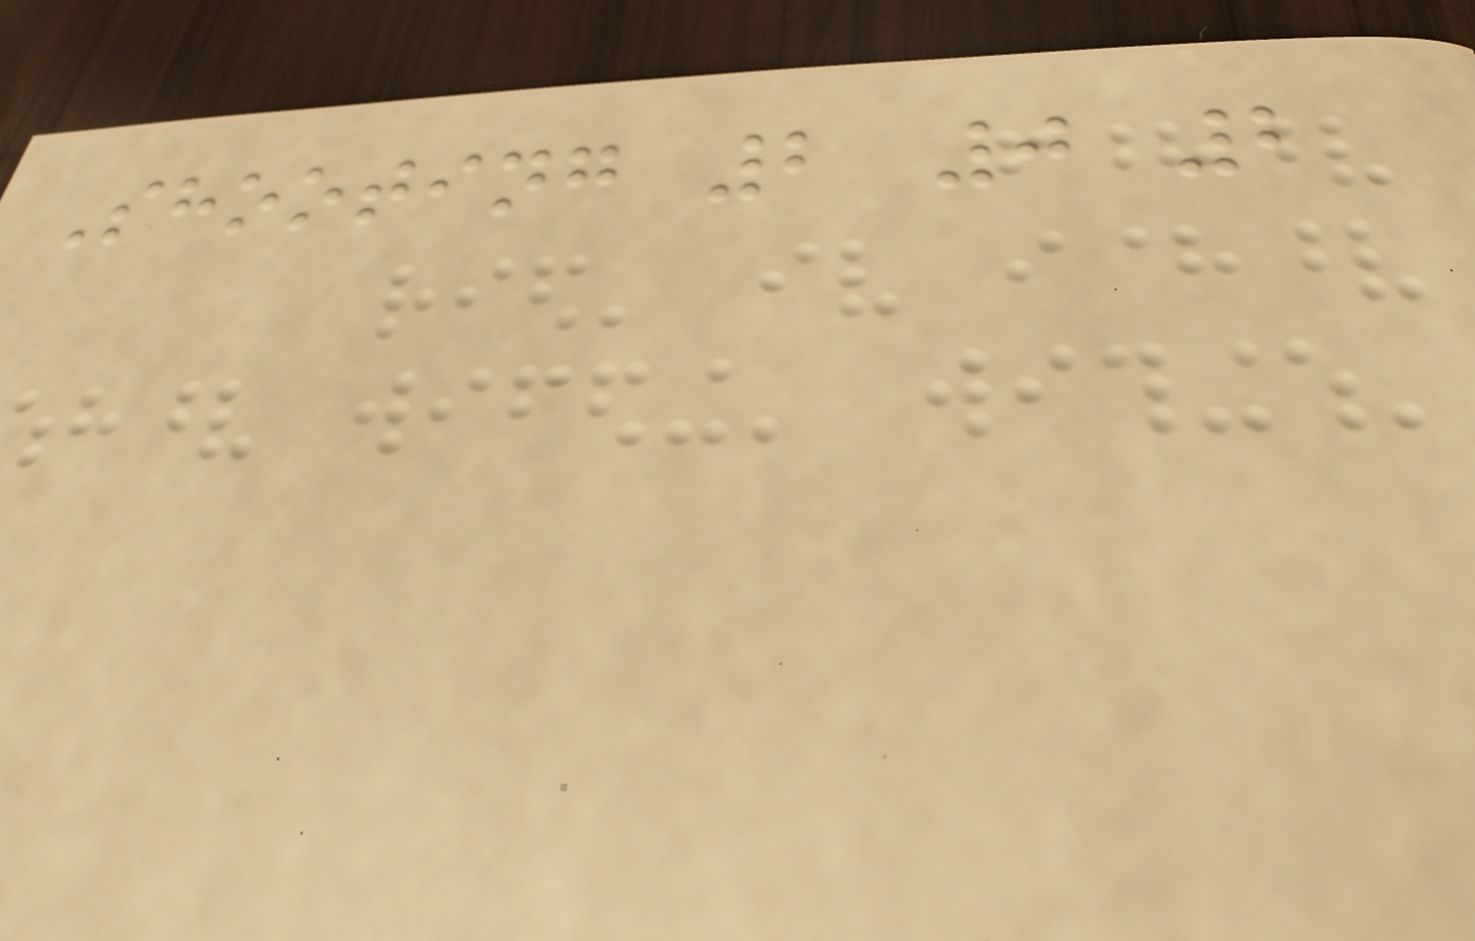Shooting 2 0 2
